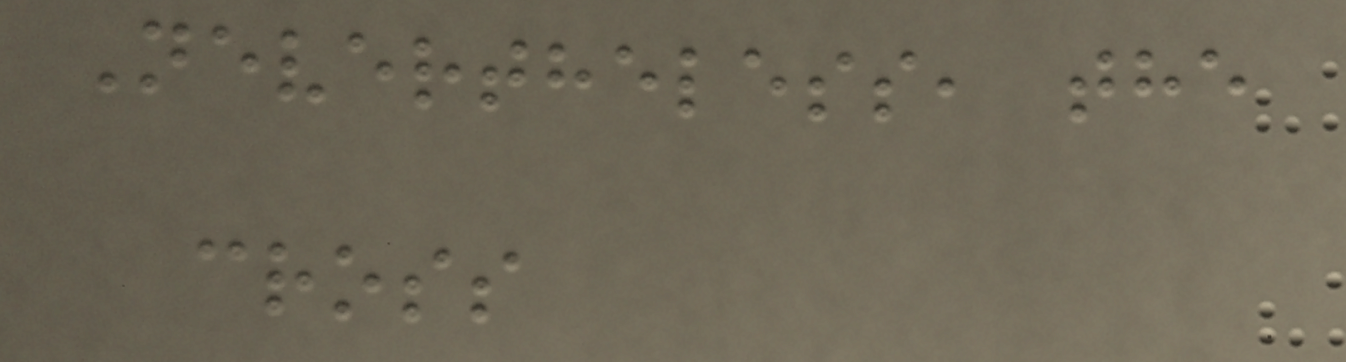Nevertheless, the
cross
